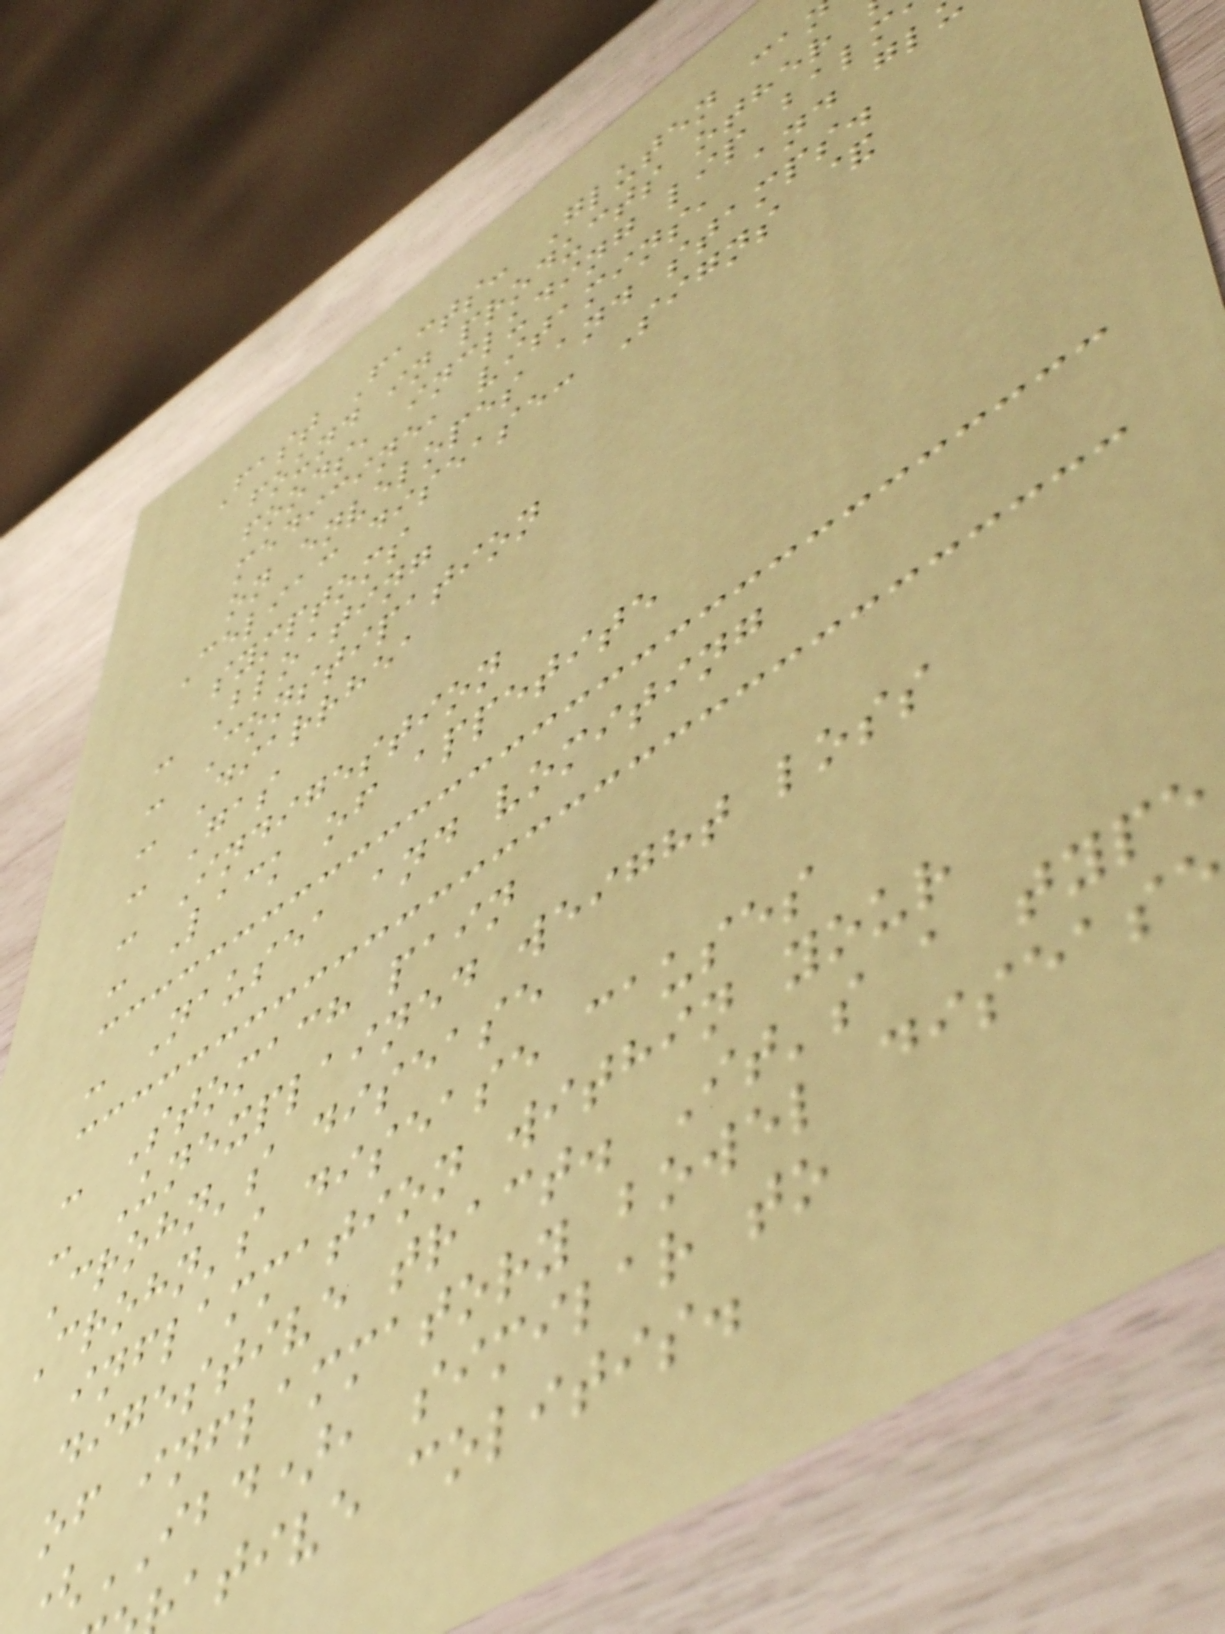Fast Facts: Gluten ca
found in products other
foods, including lip balm
medicine, vitamins, and gl
on envelopes and stamps.
Celiac disease: Signs &
symptoms
- Bloating
- Constipation
- Diarrhea
- Gas
- Indigestion
- Lack of appetite
- Nausea and vomiting
- Stomach pain
- Unexplained weight loss
Crohn's disease
Crohn's disease causes
inflammation within your
digestive tract. It's a type
of inflammatory bowel disease
(IBD), similar to
ative colitis.
